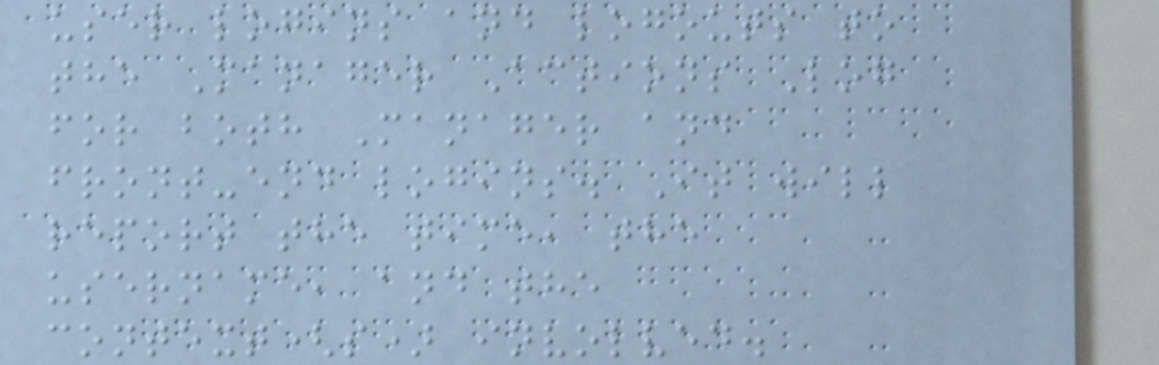user logins and logouts to
the Manager Actions Log
for both Manager and
front-end logins. It will
report the time, the
username, and the
context(s) involved.
